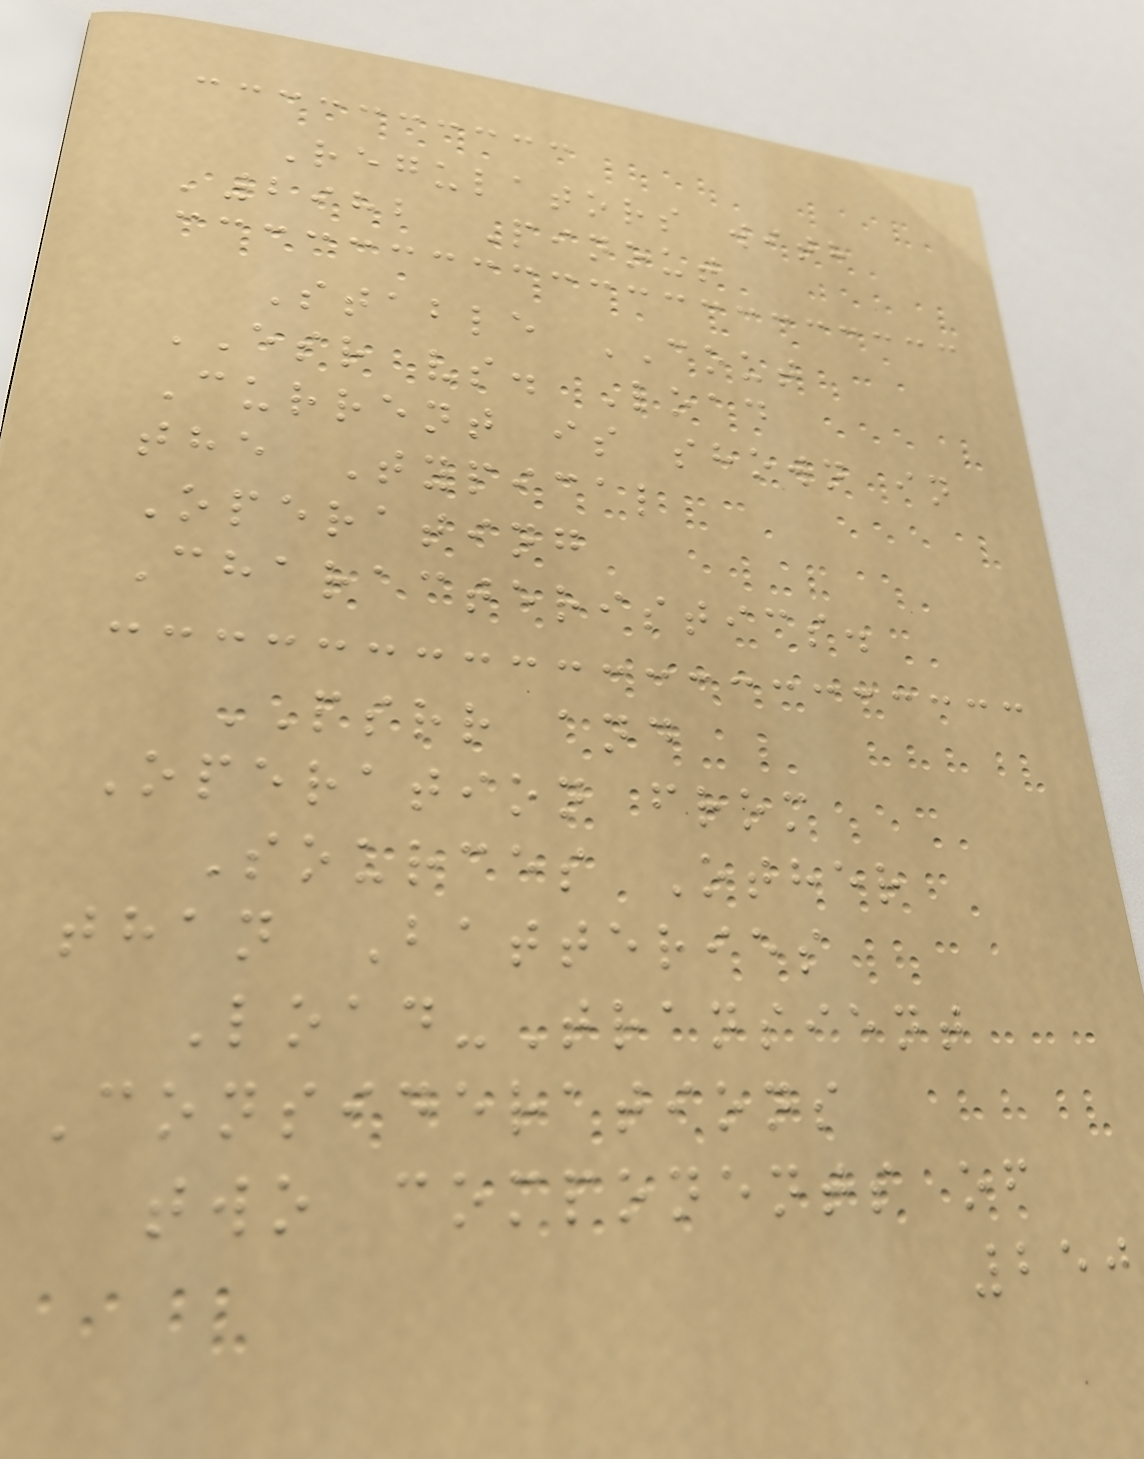Regulators with
'2982 Pinout
Stable COUT
ESR vs. Load
Current is shown in
the Typical
Operating
Characteristics.
PSRR and
Operation from
Sources Other
than Batteries
Load-Transient
Considerations
two components of
250
